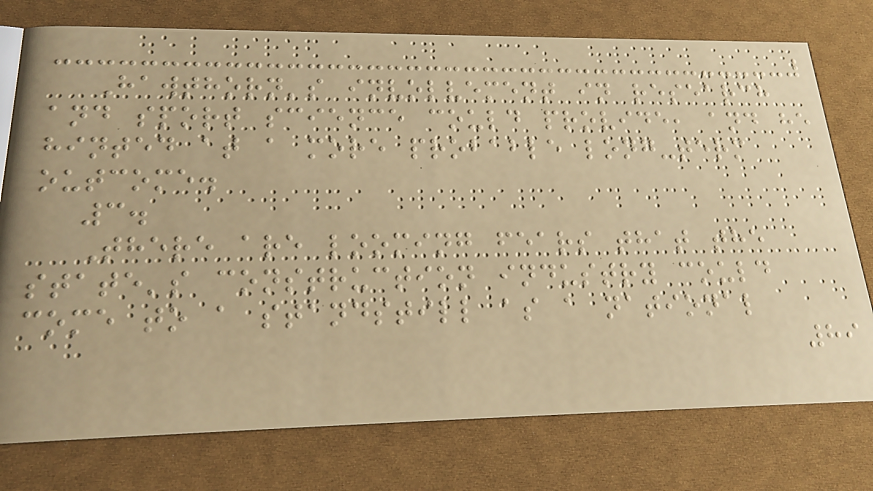Hawthorn's involvement in research
and sport science could provide, and he
hinted at a more probable long-term
outcome.
3.
There are looming fears that the
state's construction industry could
come to a standstill as a national
89
